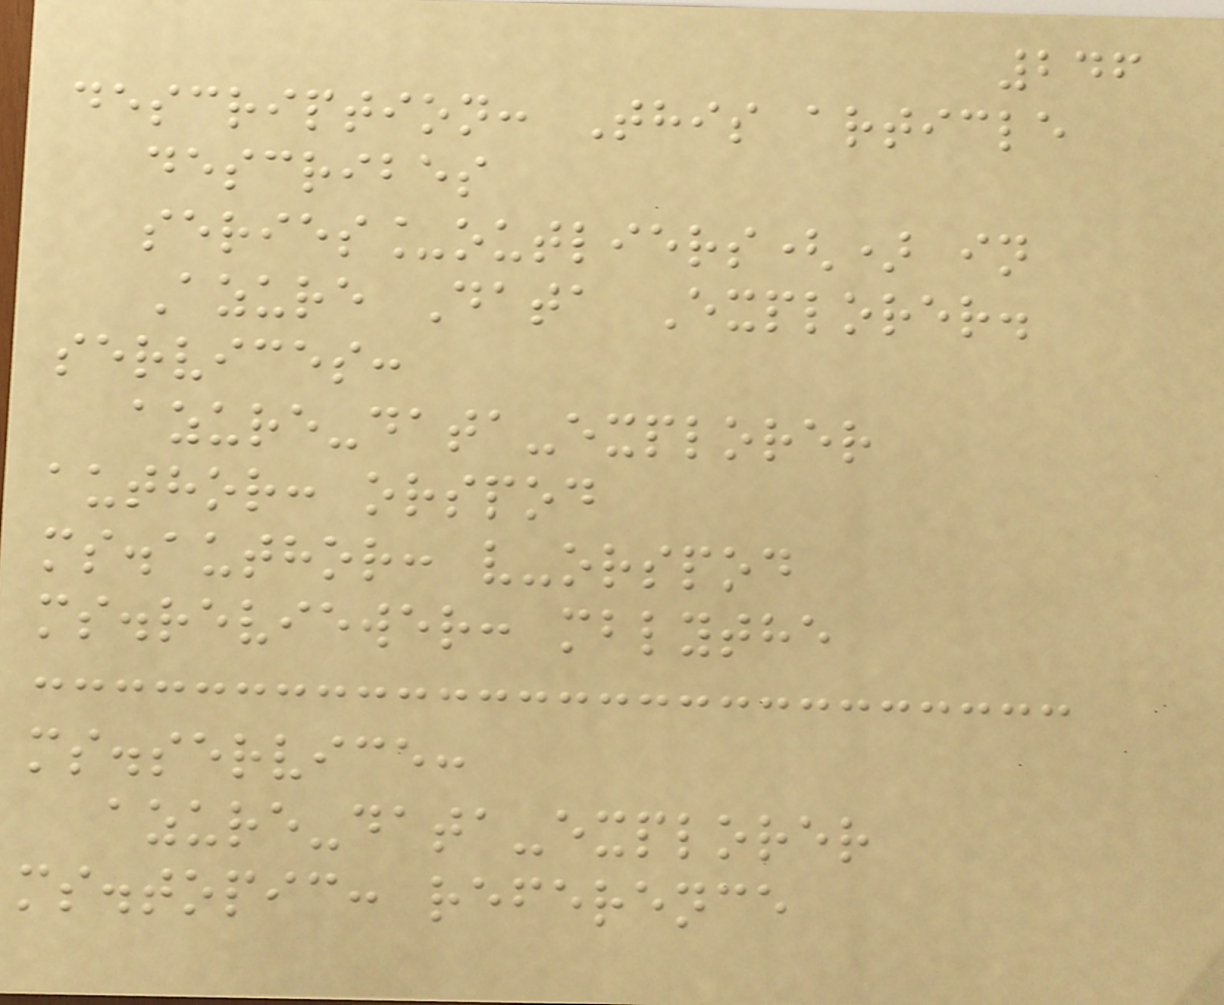246
description: This article
describes
series_outliers() in
Azure Data Explorer.
services:
azure-data-explorer
author: orspod
ms.author: v-orspod
ms.reviewer: mblythe
ms.service:
azure-data-explorer
ms.topic: reference
